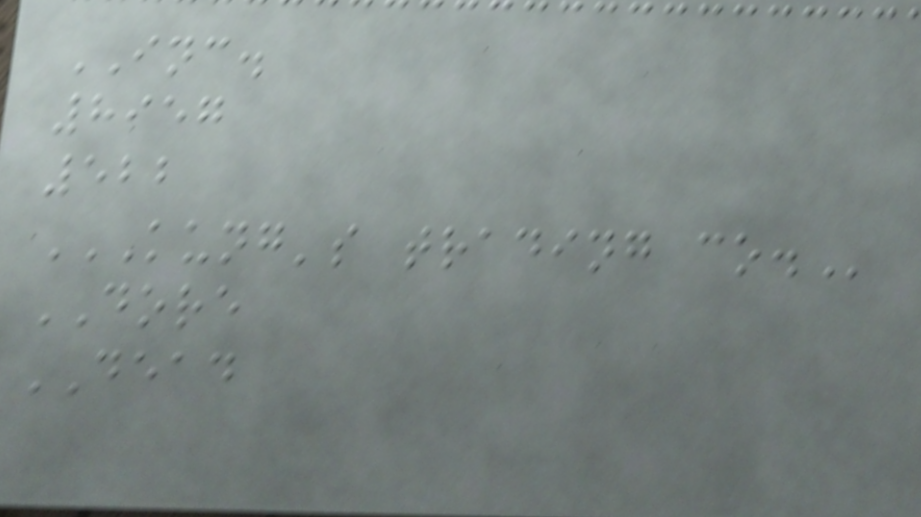INC.
8957
522
KUNG'S TRADING CO.
DORE
DEAD
